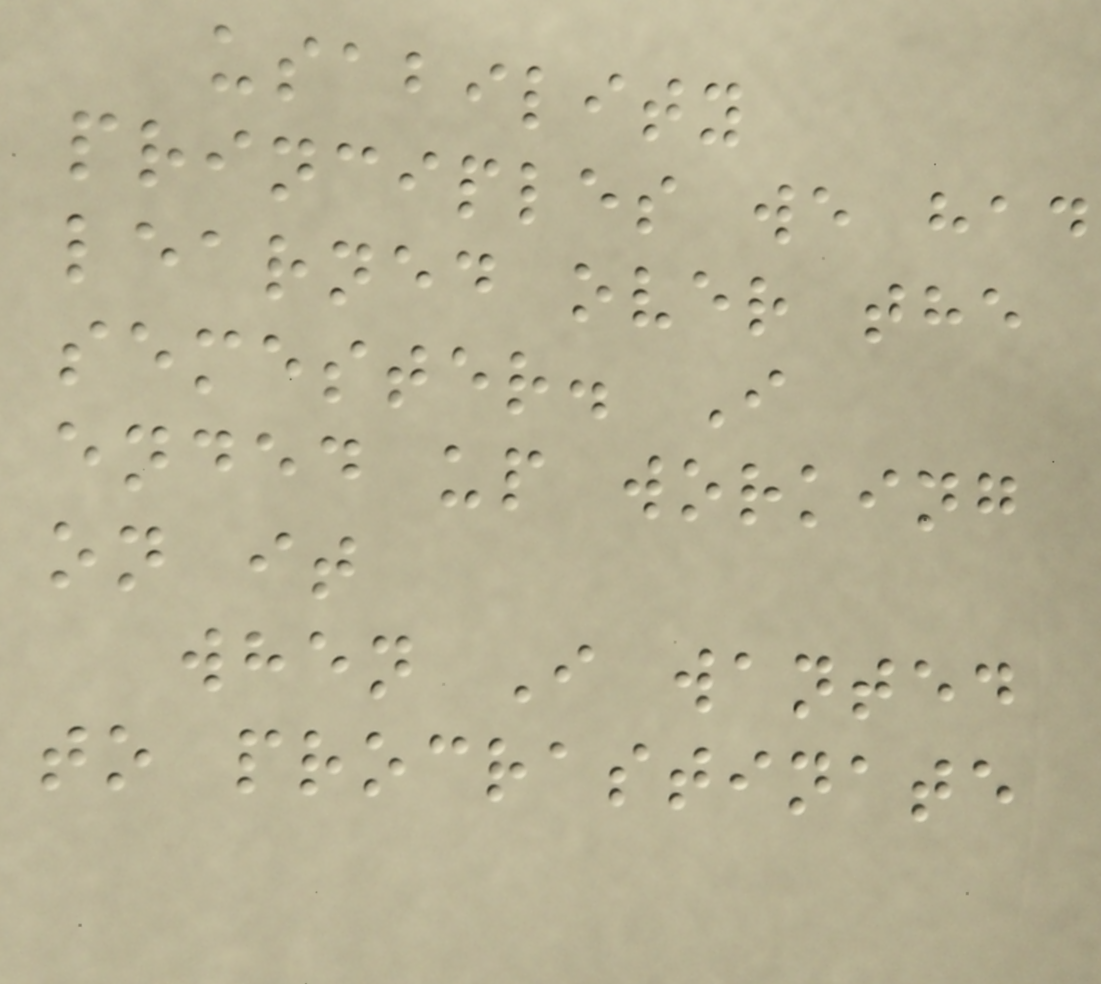usability
principles we had
learned over the
semester. I
ended up working
on it
when I wanted
to procrastinate
